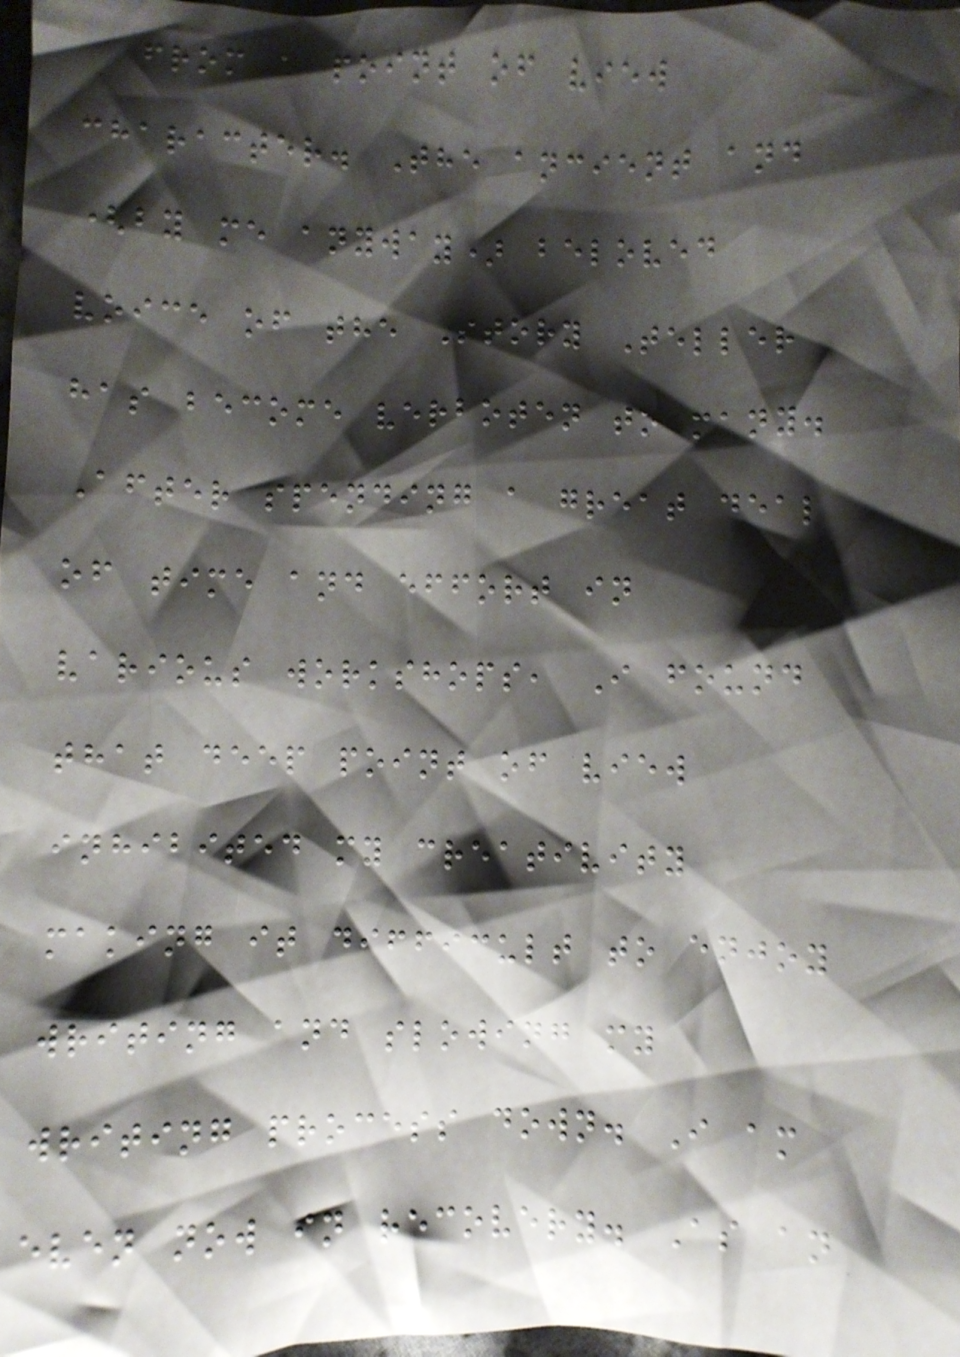from a point of view
character. The ancient and
(by me anyway) beloved
voice of the Story Teller
has become verboten to many.
After spending a great deal
of time and effort in
various workshops, I found
that deep point of view
inhibited my creativity
making it difficult to enjoy
writing and slowing my
writing process down. I am
even now in recovery. As an
